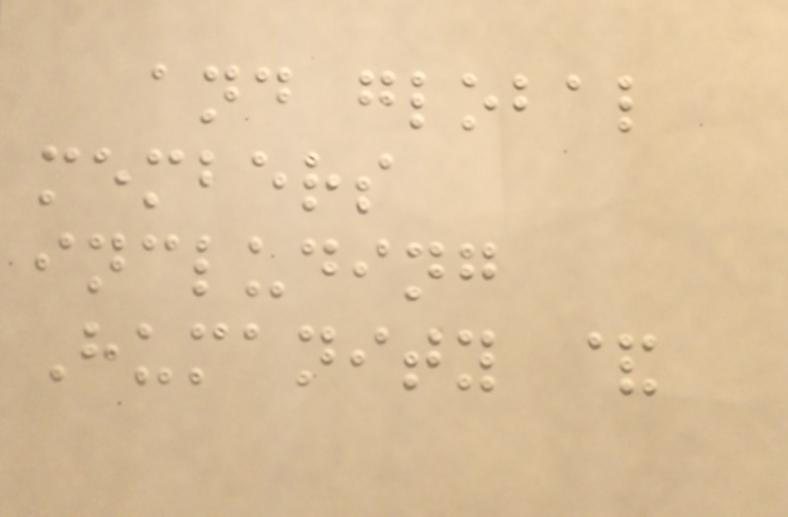and global
members
including
Humanity &
